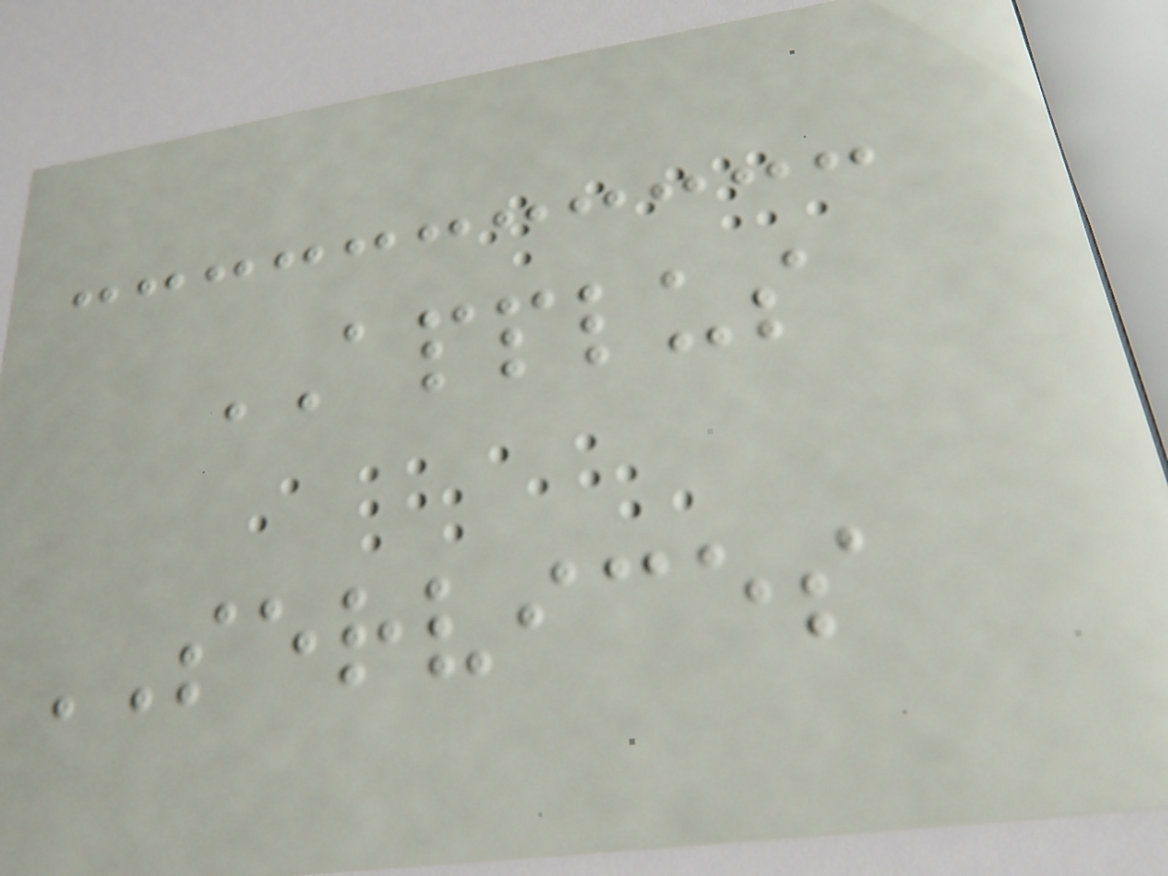APPLUS
SERVICES
